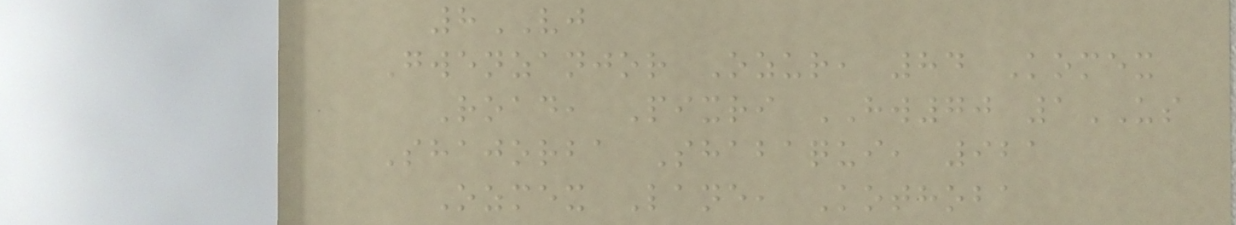8VJ
Gwenzanjor Ozur, 84 Komex
Road, Pixri HW70 1US
Shajorba Shabaqui, 921
Ozmex Lane, Kothoba
